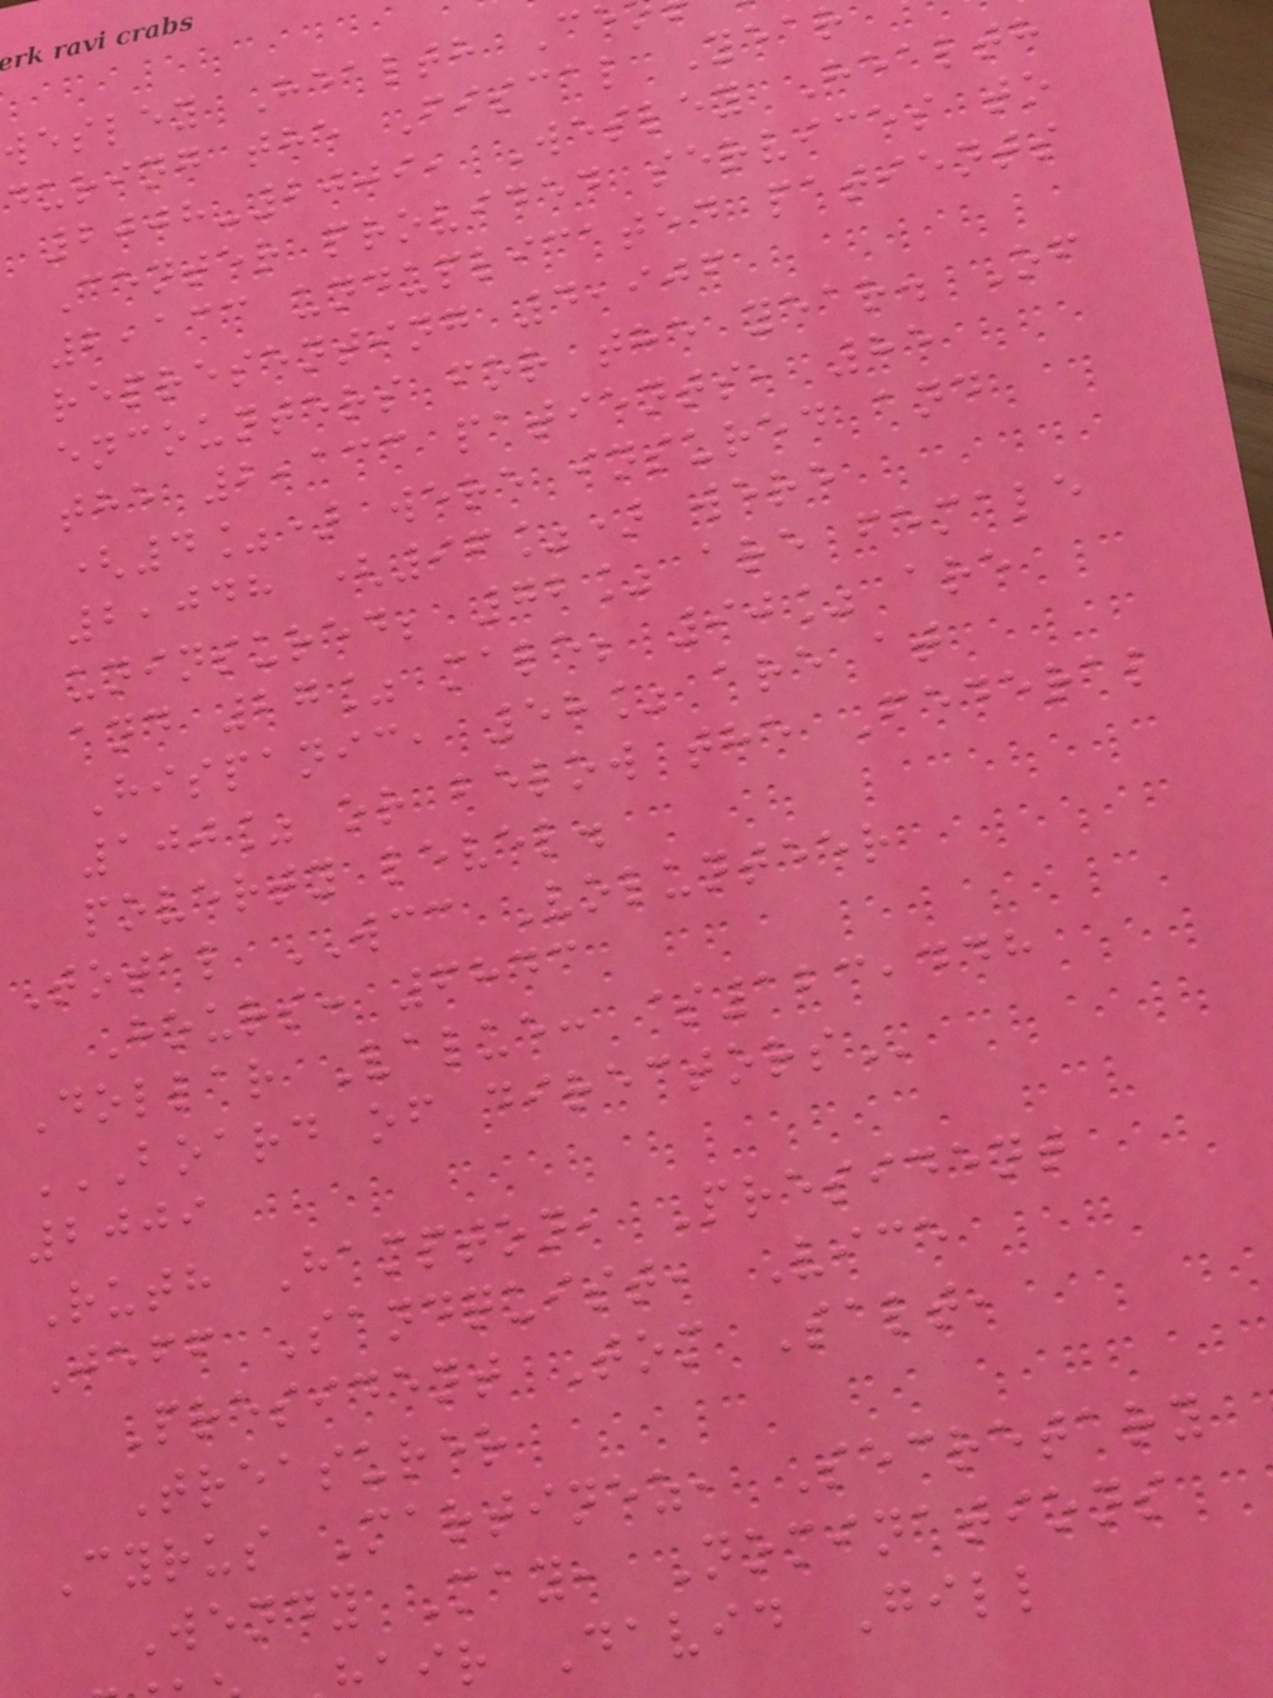wesley Health C
during the Fiscal Year
2008-2009, Wesley Health
Center provided services to
2,133 unduplicated patients
representing 4,906
encounters for the year. Of
the 2,133 patients, 85
(4%) were insured and
2,048 (96%) were
uninsured; 72% are female
and 27% male; 90% are
Hispanic, 58% are at
100% or below the Federal
poverty level.
Total WCC Volunteer
Hours: 6843
Dollar Value: $123,448
BOARD OF DIRECTORS
2009
Ruth Hampton, President
Jeff Sandquist, Vice
President Tom Salt,
Treasurer
Cyrus Martinez, Secretary
Wendy May, Nominations
air David Gill
